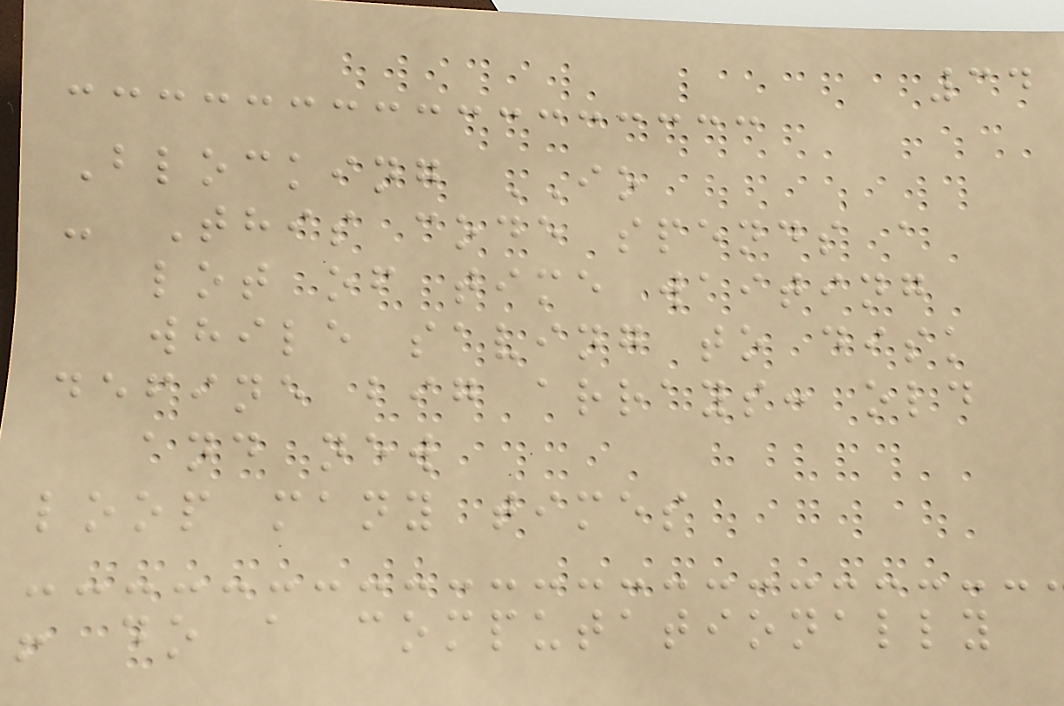34
Blocking IO
- This code spends a
lot of time waiting
while saving to disk
define big arrays: old
and new
loop many times
! do a computationally
